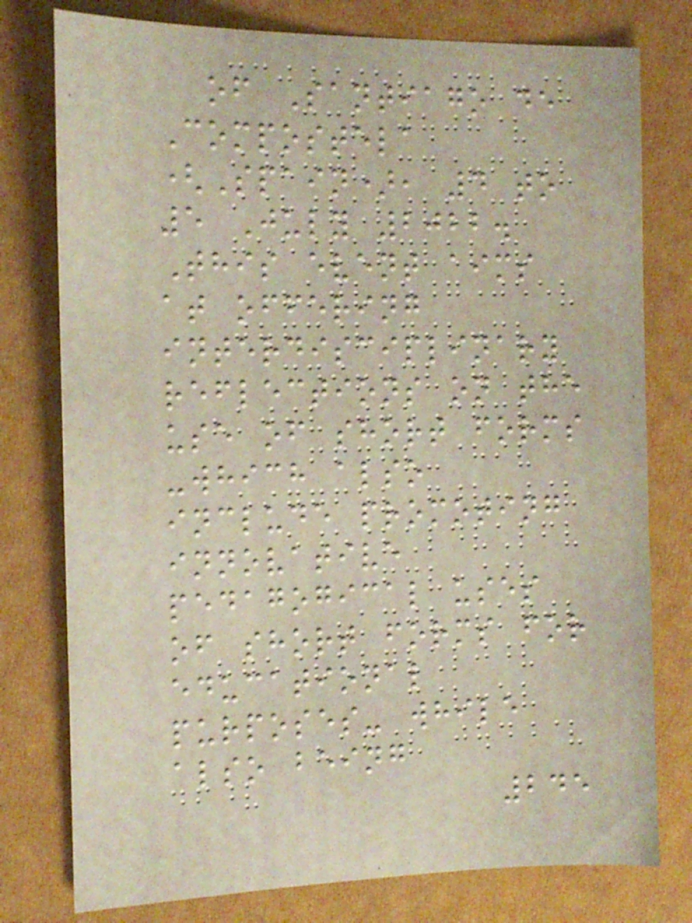of Santiago de
Compostela
(Spain), 4 to
5 July 2022.
This event aims
at offering
interdisciplinary
reflections on the
use of short forms
-which also
include promoting
innovative
pedagogical uses
of short forms for
educational
purposes- while
also being
245
